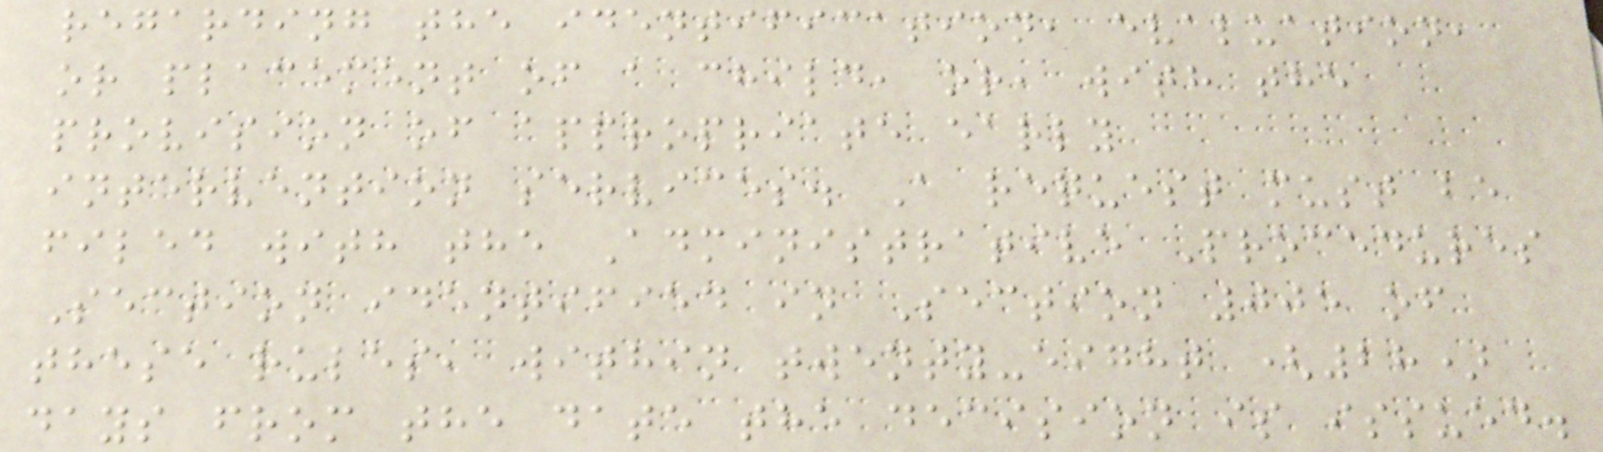regarding the identification, evaluation,
or placement of a child, or, with the
provision of appropriate early
intervention services. A request must be
filed with the Administrative Procedures
Section identified in Section 005 of
these rules, within twenty-eight (28)
days from the date the decision is issued.
